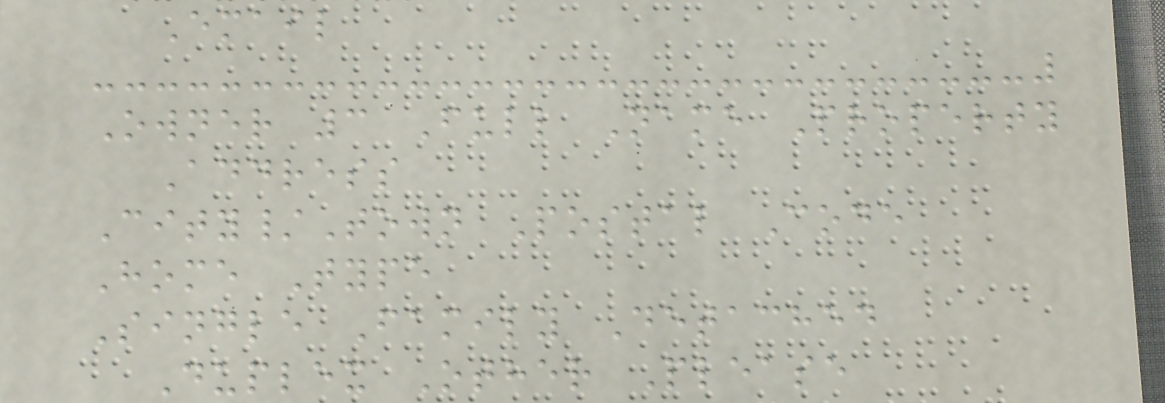Email
Owner 3 Full Name Property
Address
City/Town Postal Code
Home Type
Single Family Detached
Duplex Other Please
